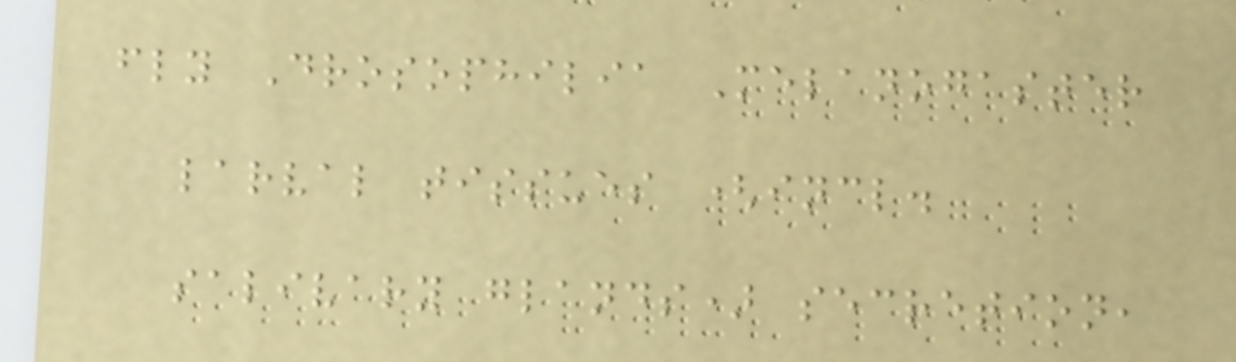fly Drosophilia Melanogaster
larval tissues (incl.
salivary glands) secretion,
